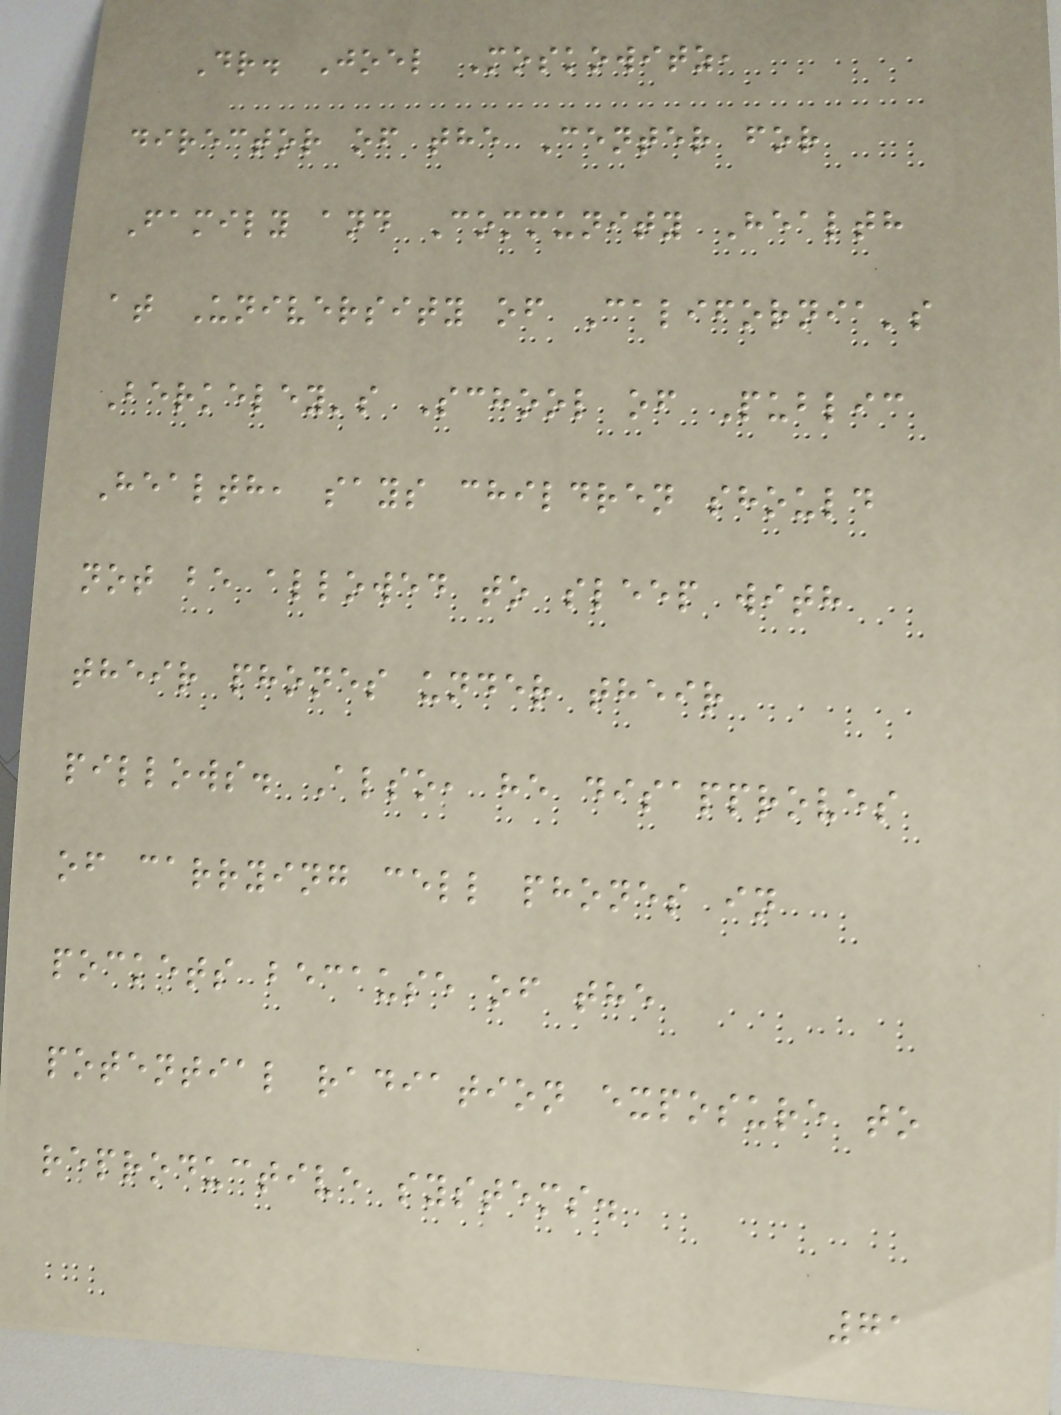Dr. Joel Moskowitz,
director of the Center for
Family and Community Health
at University of California's
Berkeley's School of Public
Health, says children should
not be allowed to sleep with
their phones under their
pillows. Also, he disapproves
of carrying cell phones in
pockets because of the
potential radiation exposure to
reproductive systems.
71
